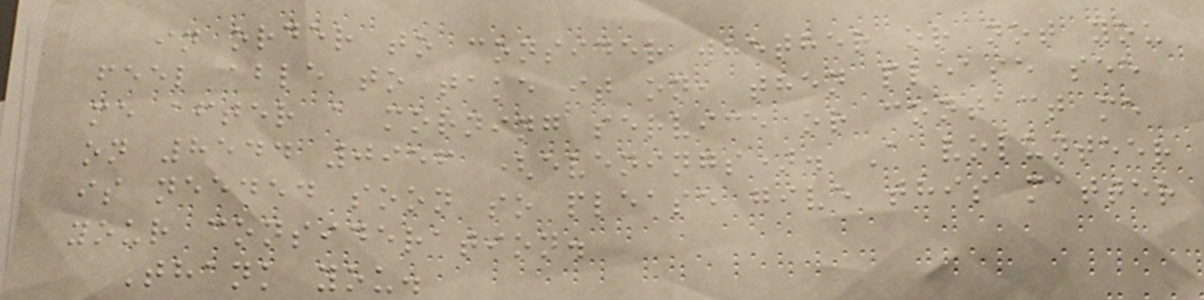in order to consider whether or not you
feel able to take it on, then please see
me after a morning service or contact me
on 8544 0956 (evenings). A volunteer
is needed soon so please give this matter
your consideration.
Thank you.
